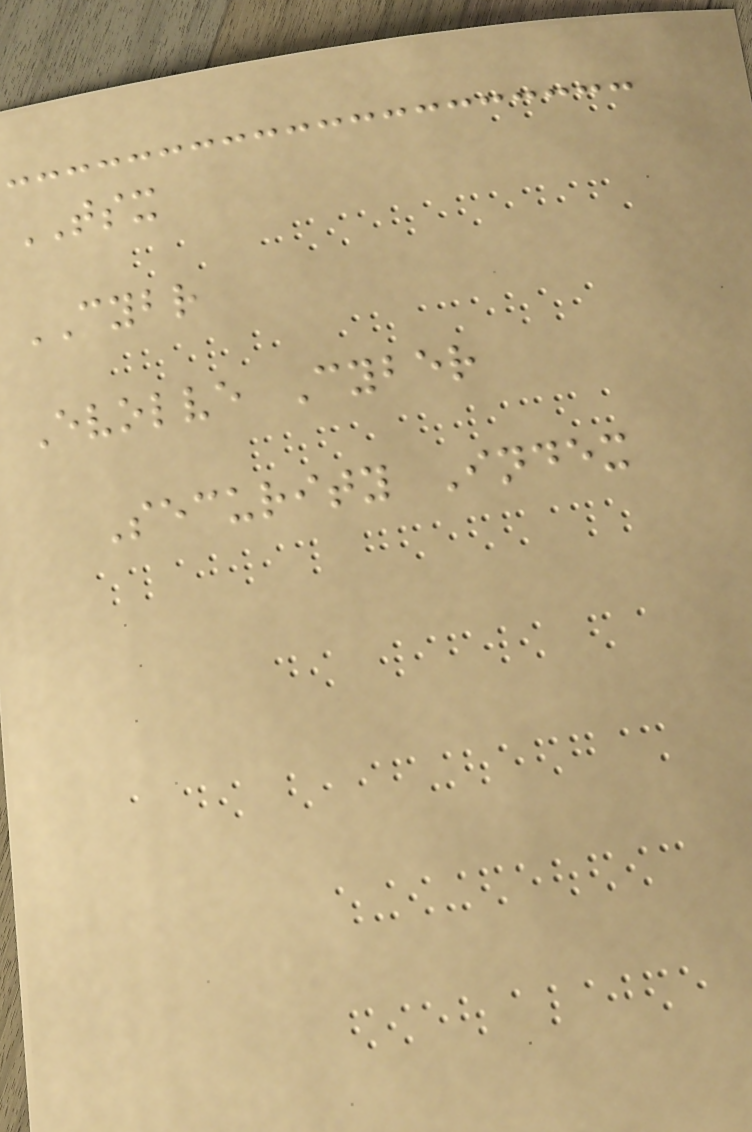TSX
CYBR
Evolve Cyber
Security Index
